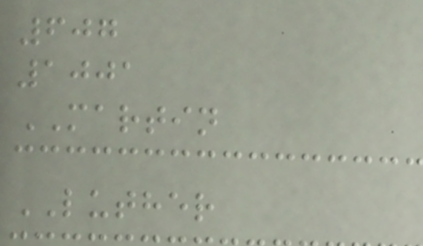607
1001
MARTIN
LUTHER
